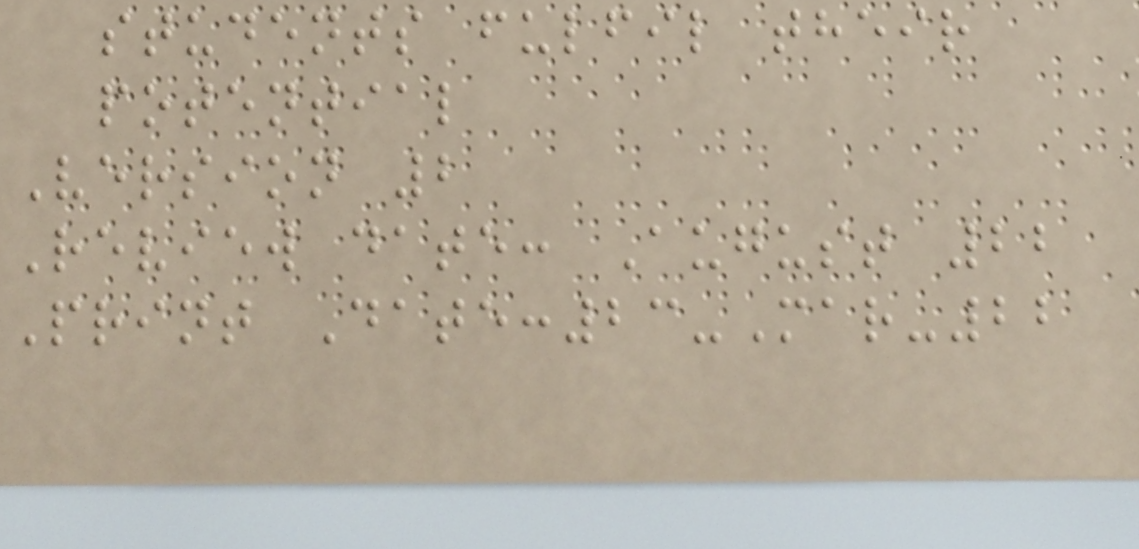students fulfil their
potential
Version 2
Review date: August 22
Print Date:23-Mar-22
